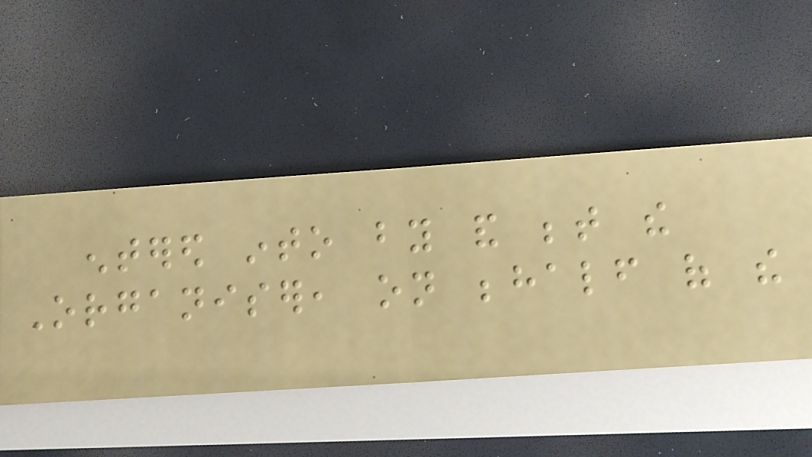entered into by and between the
Organiser, on behalf of the
